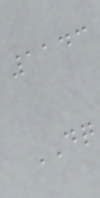1143
DQ
